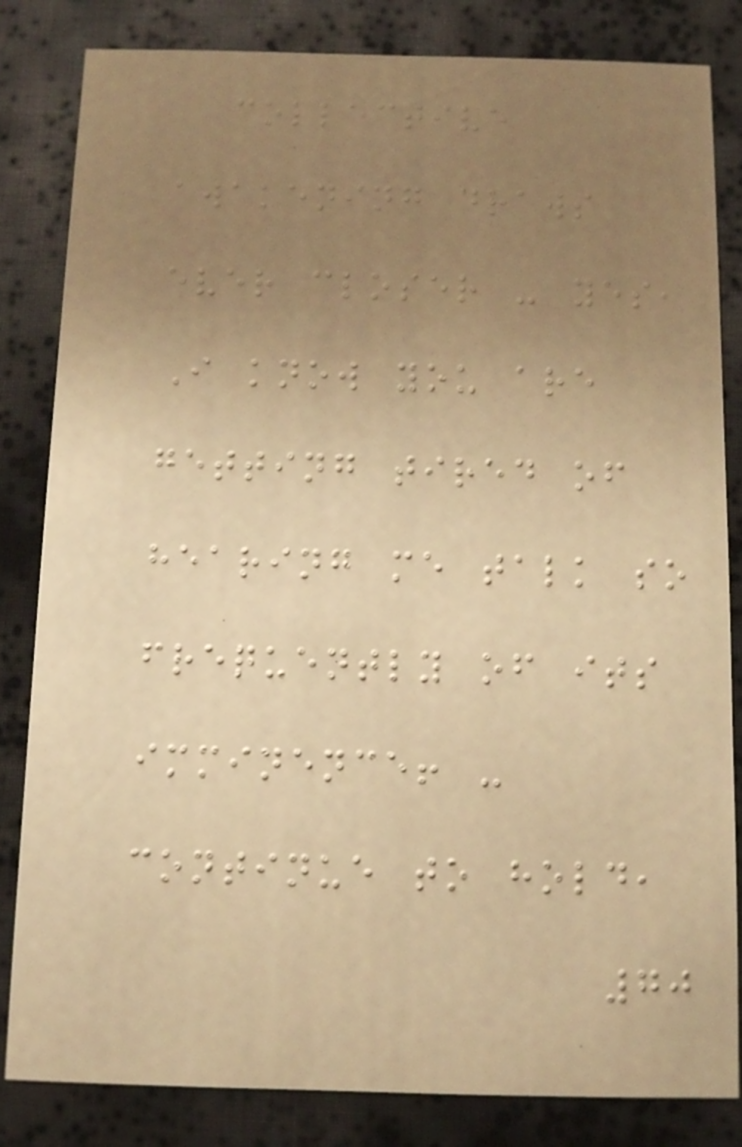collective
awakening draws
ever closer - yes,
I know you are
getting tired of
hearing me talk so
frequently of its
imminence! -
continue to hold,
70
